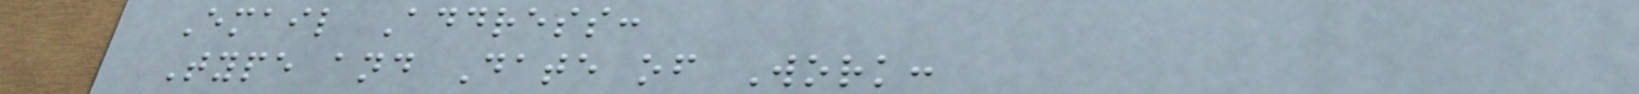Email Address:
Type and Date of Work:
